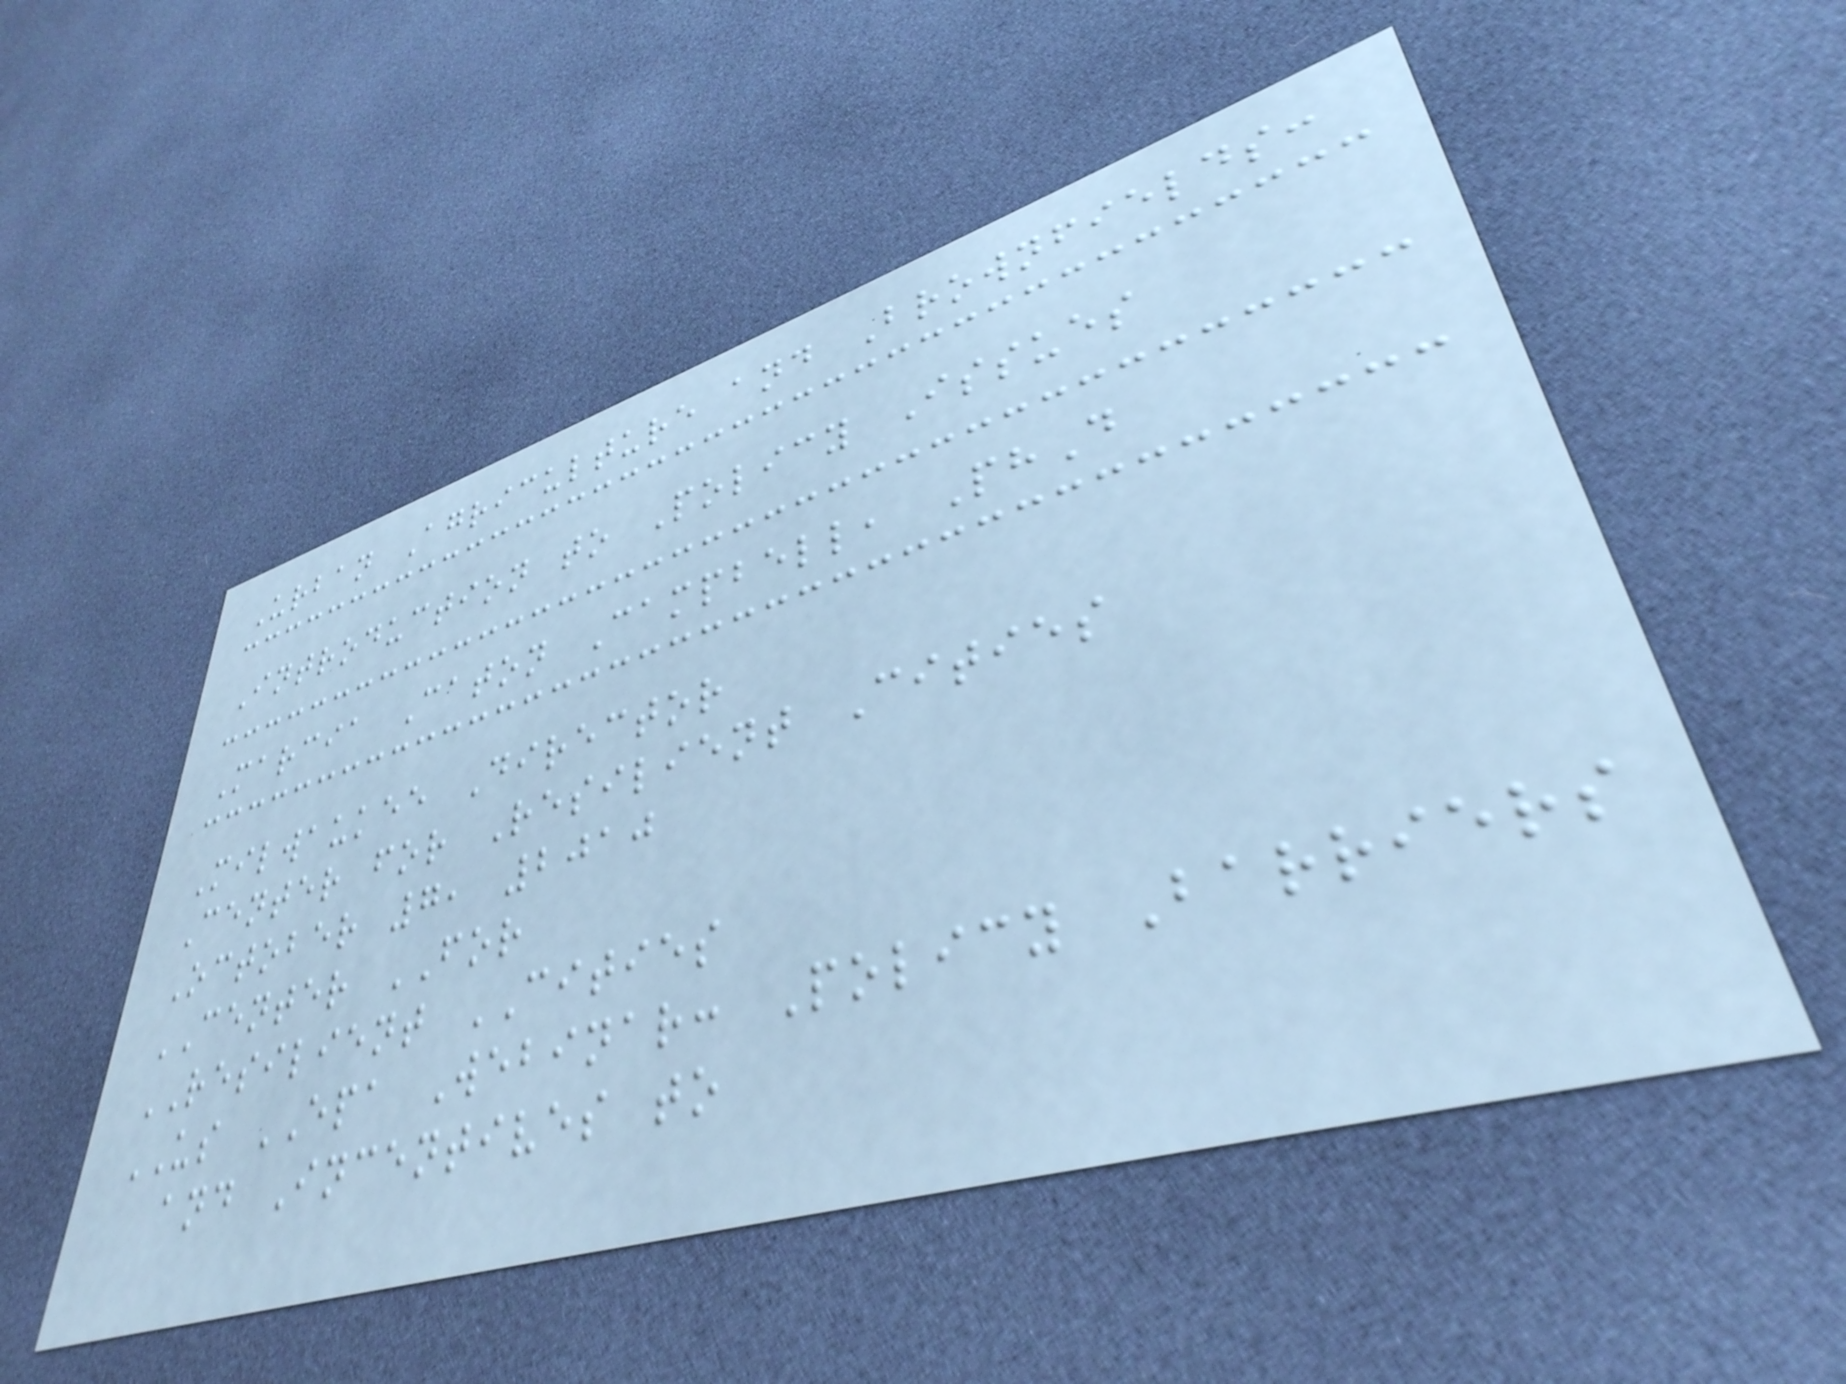Urban Agriculture and Brownfields:
Introduction to Policy Issues
Marcia Caton Campbell, PhD
Milwaukee Director
Center for Resilient Cities
October 7, 2010
CENTER FOR
RESILIENT CITIES
US EPA Webinar: Policy Barriers
and Incentives to
